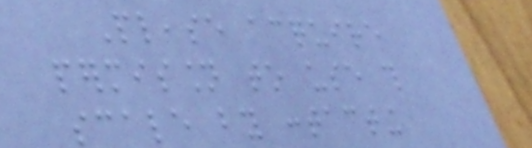Please acquire
permission to use this
scale by contacting
